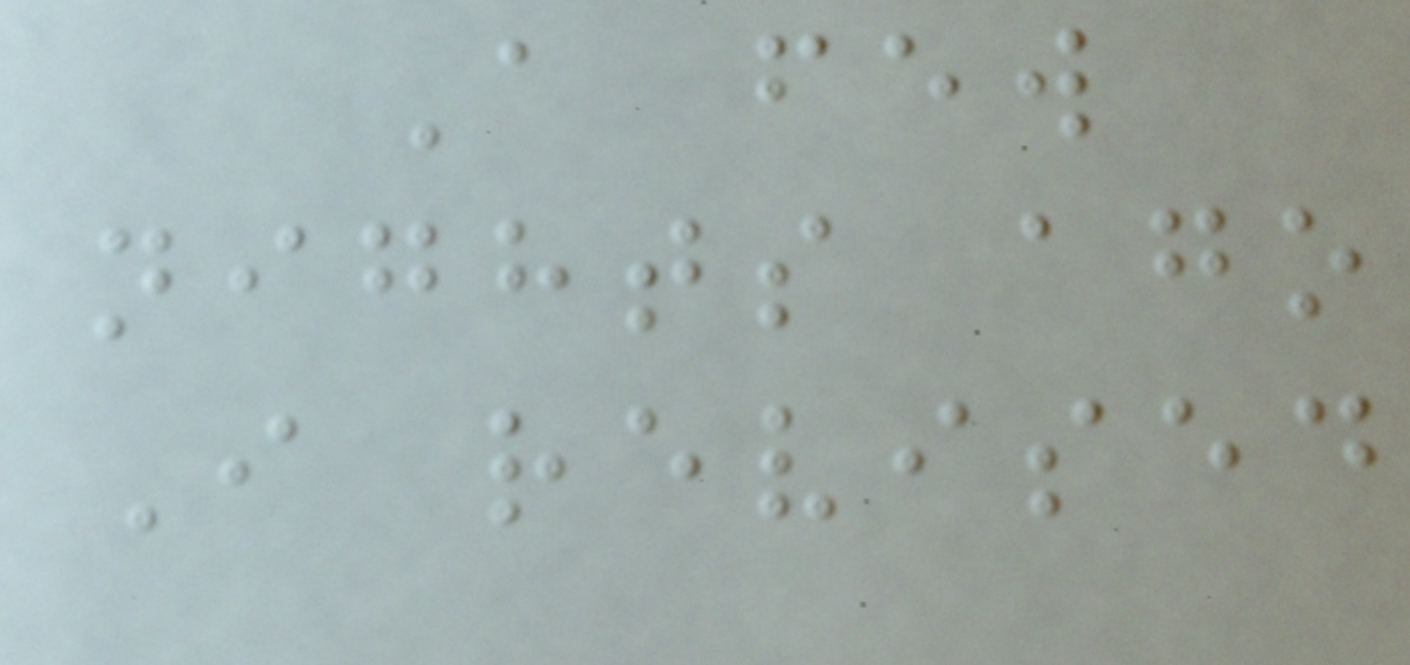A few
nights ago
I revised
